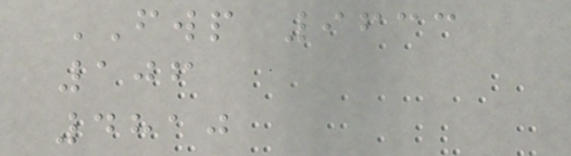FWP 9633
106
4810
